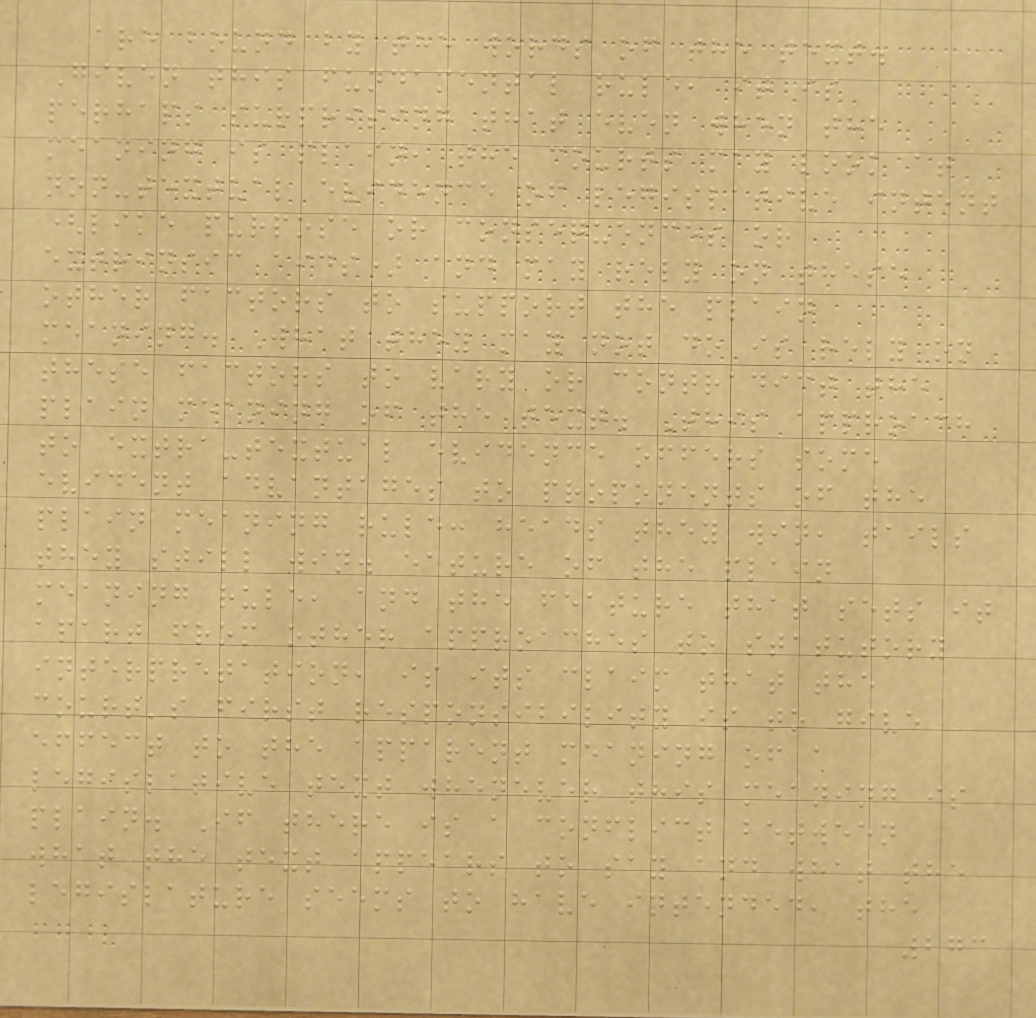are bound by the words of the text.
Given this fundamental rule, it is
perhaps surprising that even when the
meaning is plain, the courts may look at
non-textual evidence of legislative intent
(like purpose or consequences or
extrinsic aids) and may rely on these
other factors to support the plain
meaning. What they may not do is rely on
these factors to vary or contradict the
plain meaning of the text. This approach
to extra-textual evidence offers some
evident advantages to proponents of the
plain meaning rule: heads they win, tails
they still win. eature of the plain
meaning rule, and the feature that sets it
apart from other approaches to statutory
interpretation, is its claim that the
court's first responsibility is to give
effect to the apparent meaning of a
legislative text whenever this meaning is
plain. If there is a conflict between
what the text appears to say and what the
legislature seems to have intended, the
273
